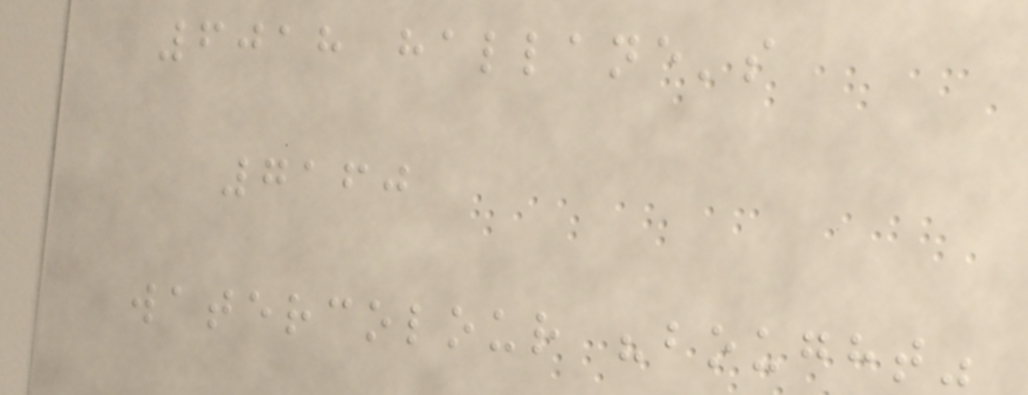6018 hallane's
7160
watercolour "bought"
